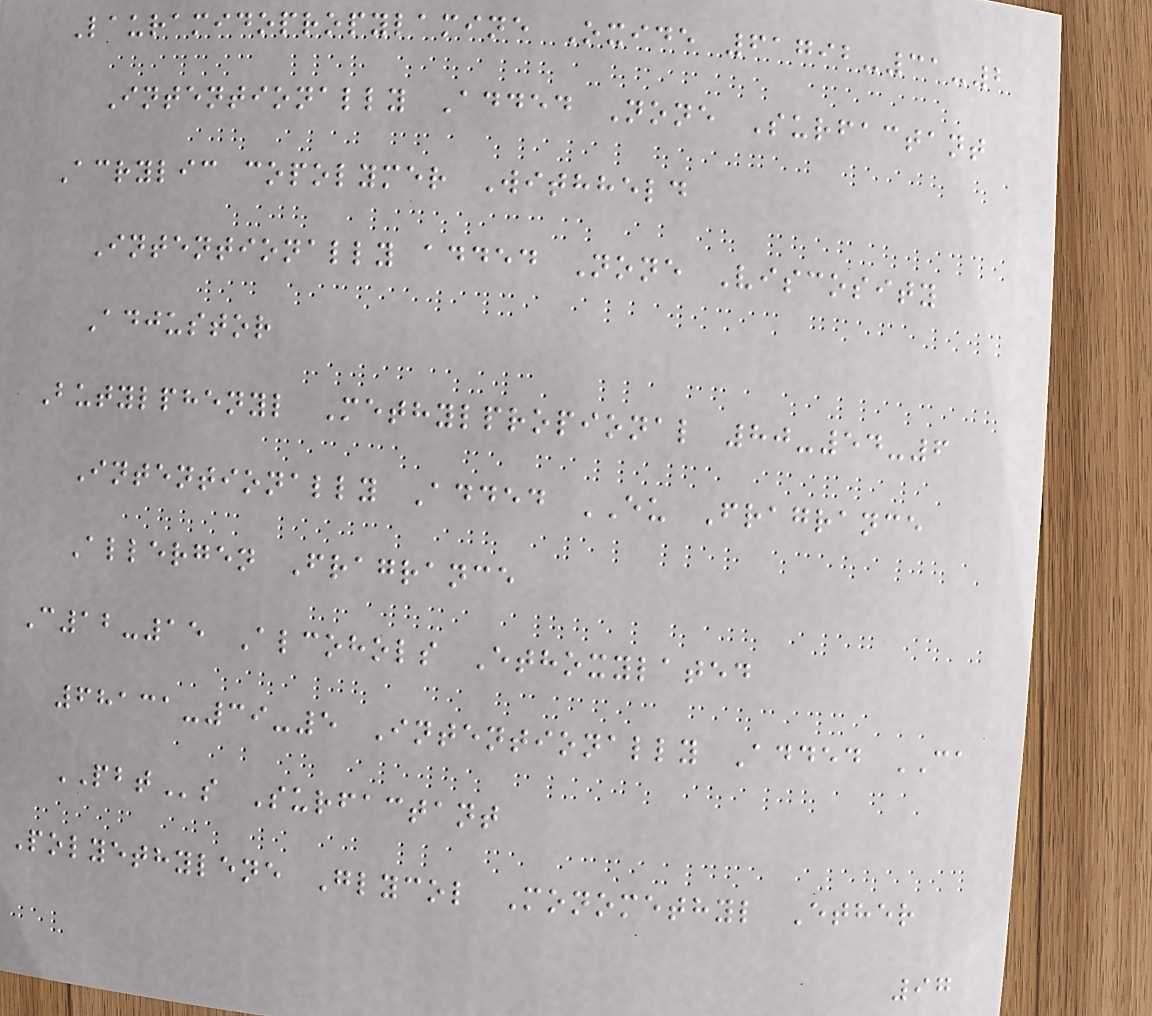Lauramidopropylamine Oxide 61792-31-2
Intentionally Added None Surfactant
Acrylic copolymer Withheld
Intentionally added None Viscosity
Adjustor
Butylphenyl Methylpropional 80-54-6
Intentionally Added EU Fragrance
Allergen Fragrance
C12-15 Alcohols Ethoxylated
68131-39-5 Intentionally Added CA
PBTs Surfactant
Polyethylene Glycol Monomethyl Ether
97
